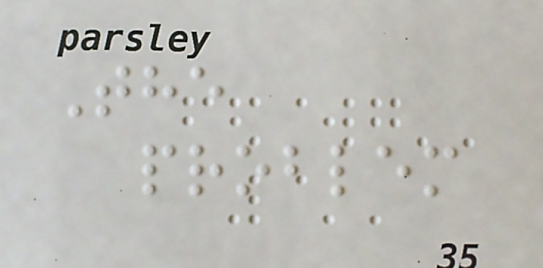The
problem
